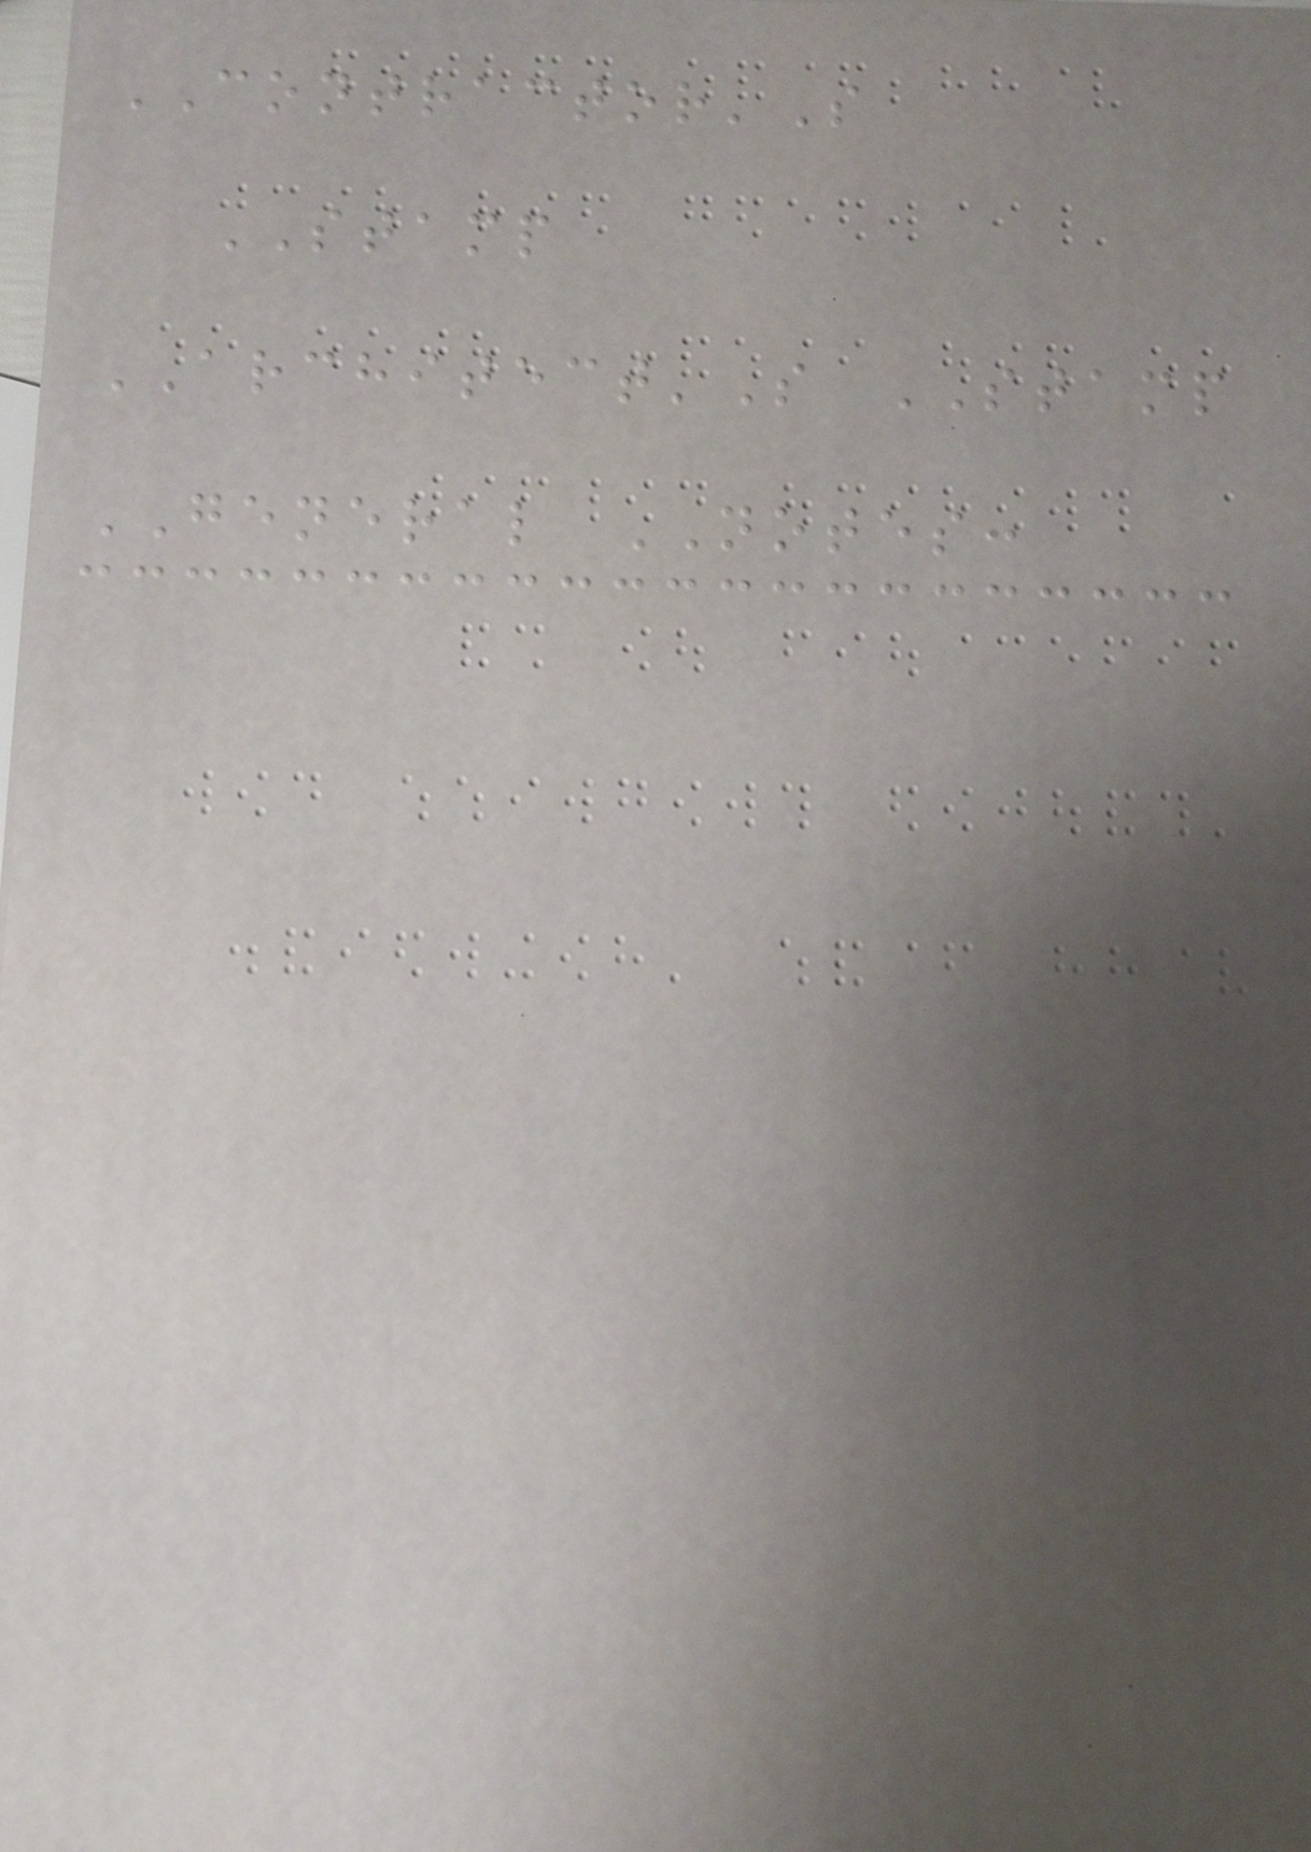CONTRACTOR'S
STAMP
ARCHITECT'S STAMP
GENERAL NOTES:
